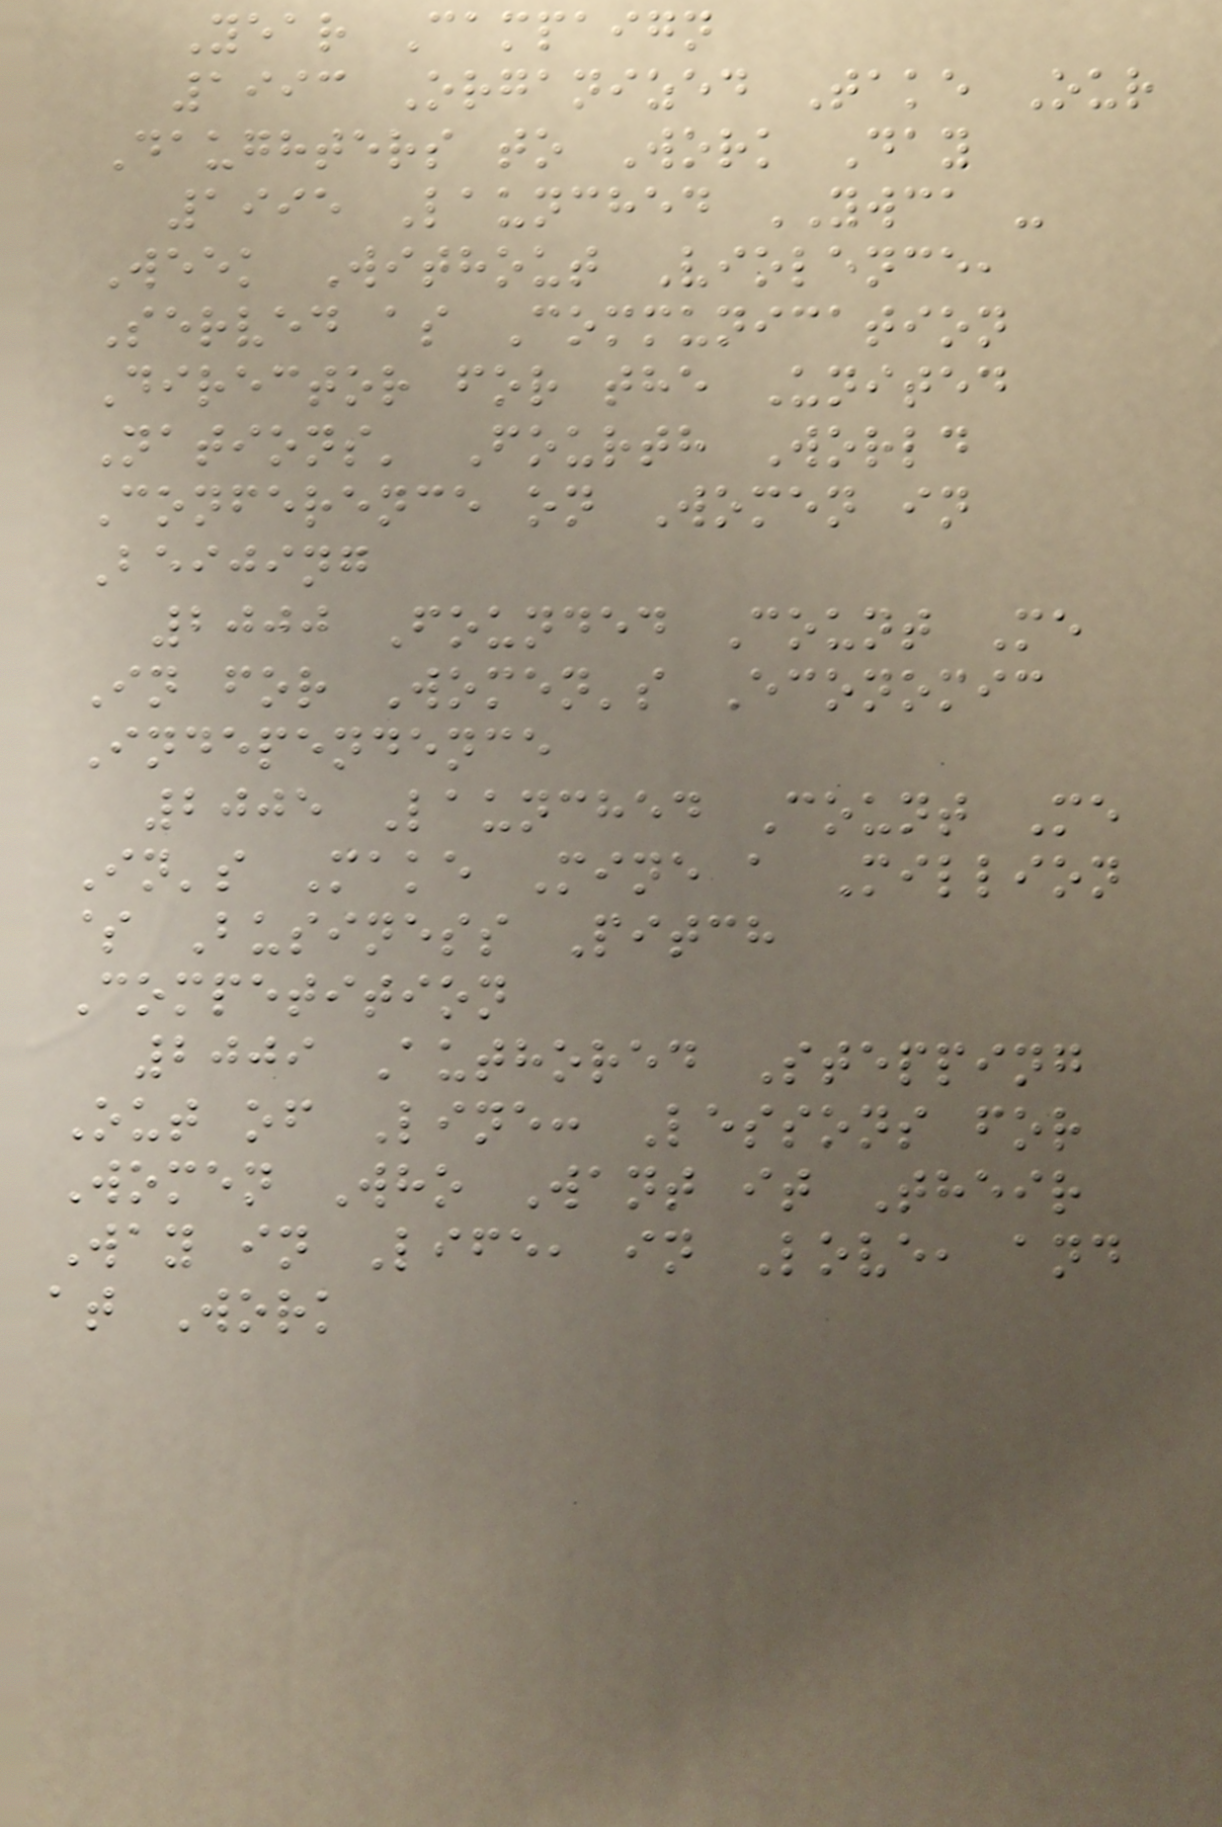Year Campaign
1993 Organized Take Our
Daughters to Work Day
1995 Launched YWCA -
Week Without Violence,
Served as Communication
Director for the United
Nations' Fourth World
Conference on Women in
Beijing
2000 Founded Count Me
In for Women's Economic
Independence
2005 Launched Count Me
In's Make Mine a Million
$ Business Pitch
Competition
2009 Authored Stepping
Out of Line: Lessons for
Women Who Want it Their
Way in Life, in Love, and
at Work
